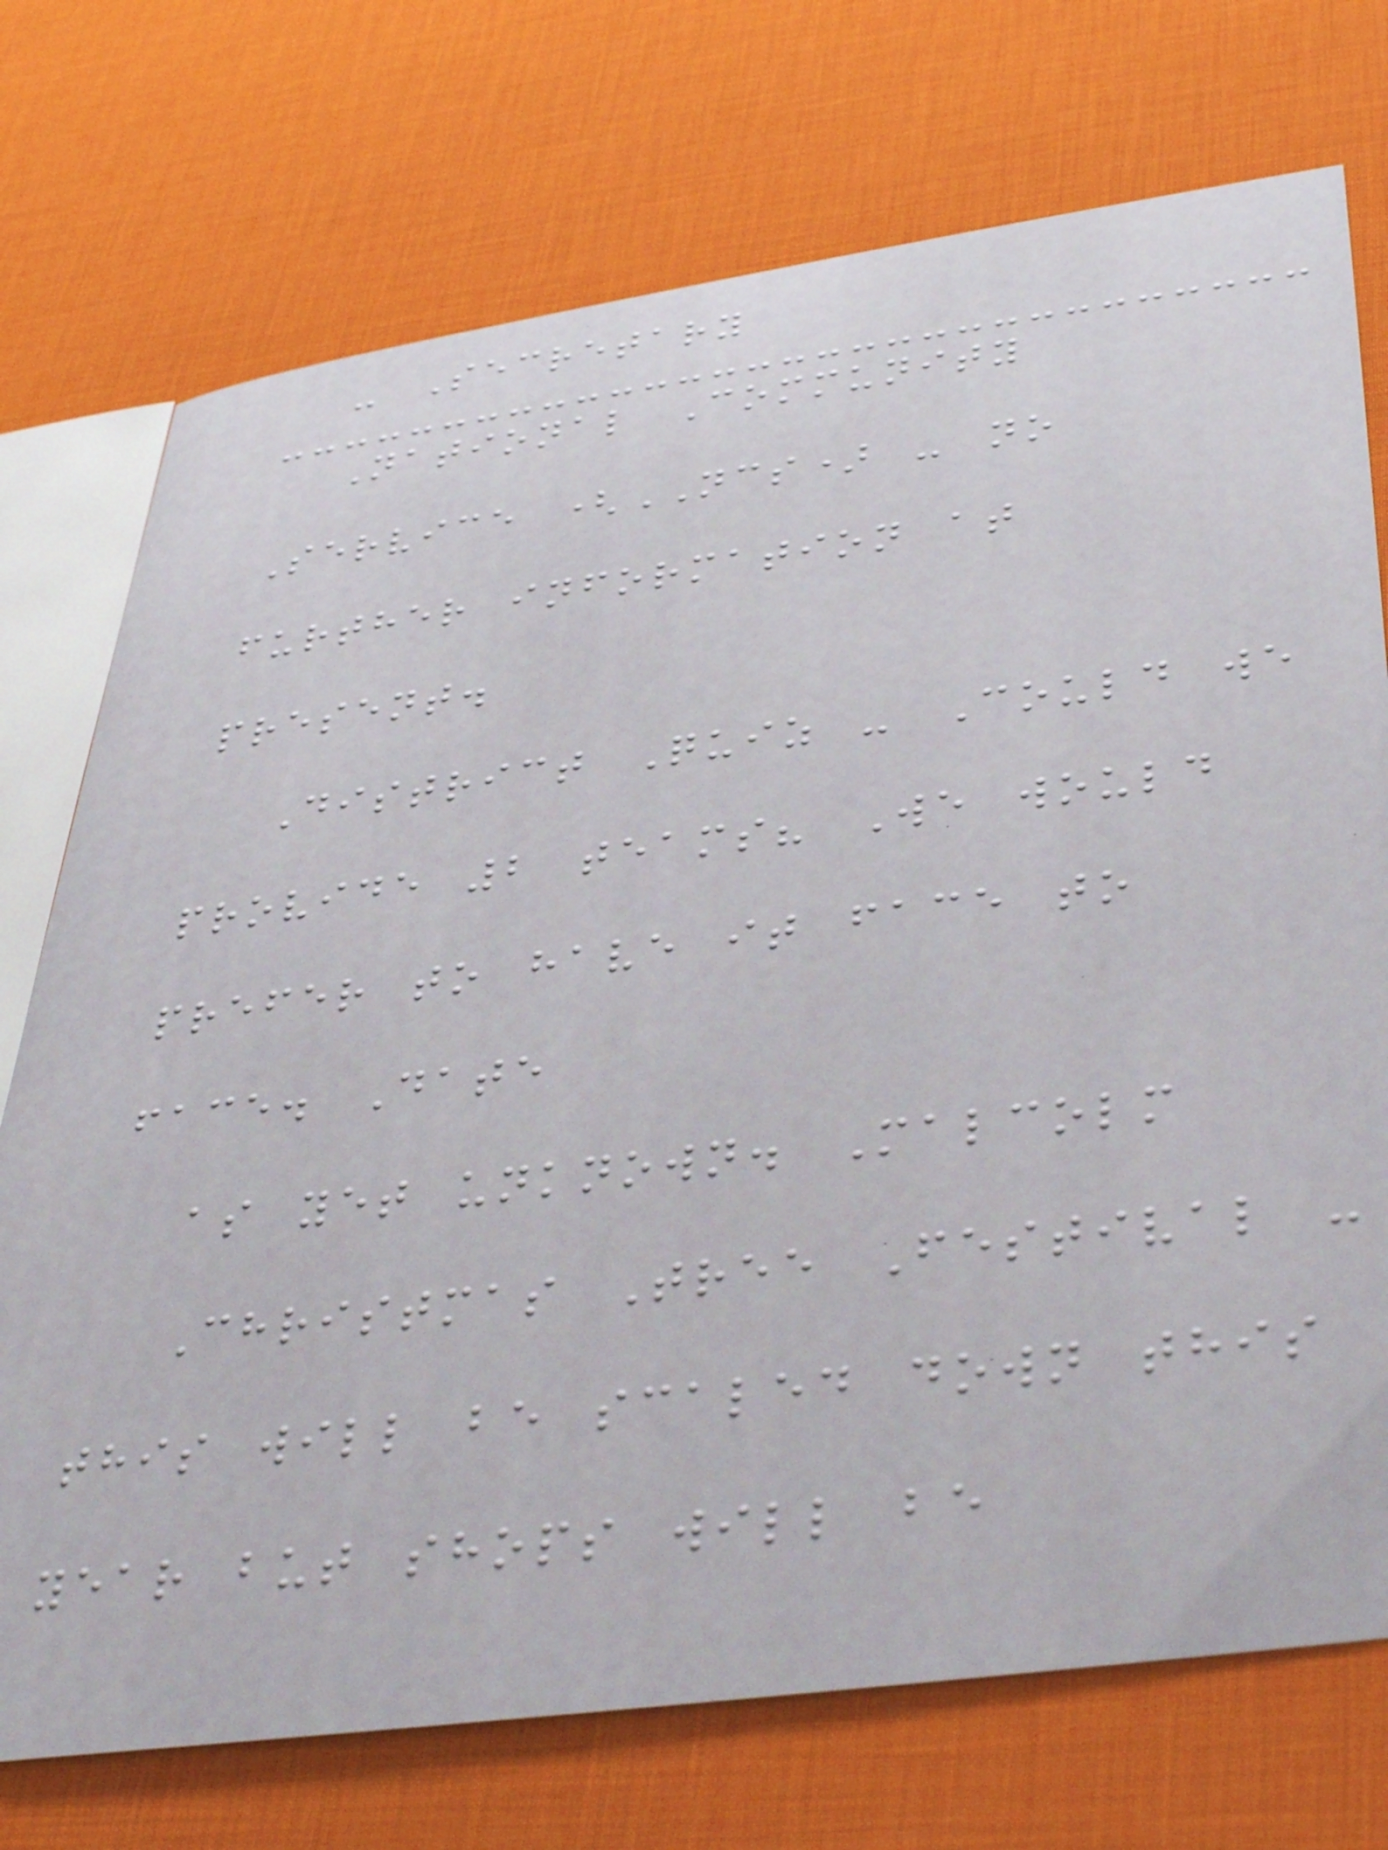- Secretary
National Community
Service (NCS) - no
further information at
present.
District Quiz - Could we
provide 2 teams? We would
prefer to have it face to
face. Date
as yet unknown. Malcolm
Christmas Tree Festival -
this will be scaled down this
year but shops will be
